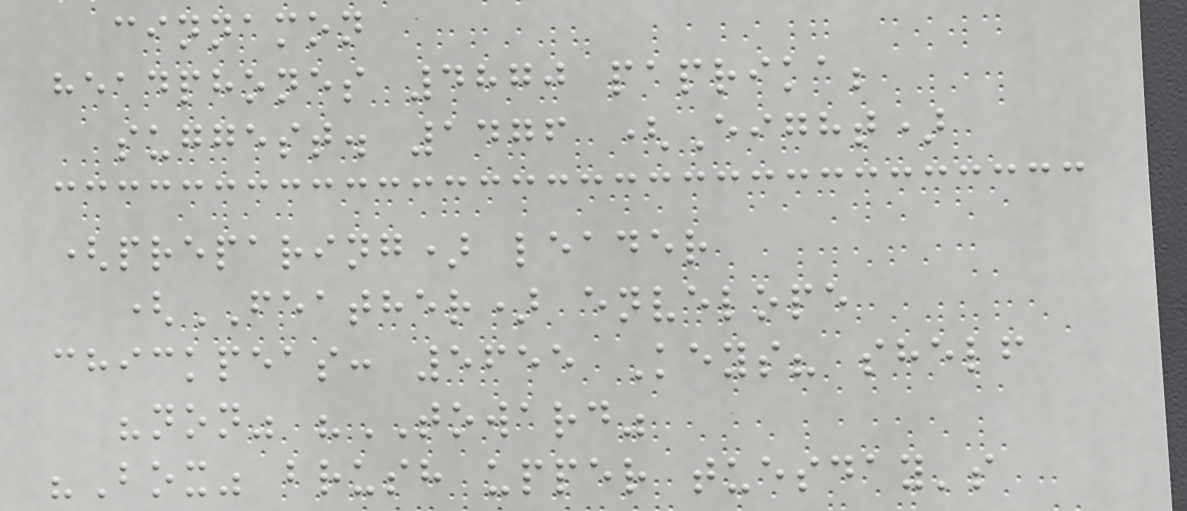cinnamon
headphones 4870 paprika;
suggest. 1476 (Eight)
(preparing) leader
(FEATHER) envelope
chickpeas: 5655 Keys? shelf
"non" "TOWARD"
"Box" brush upper tuesday's
